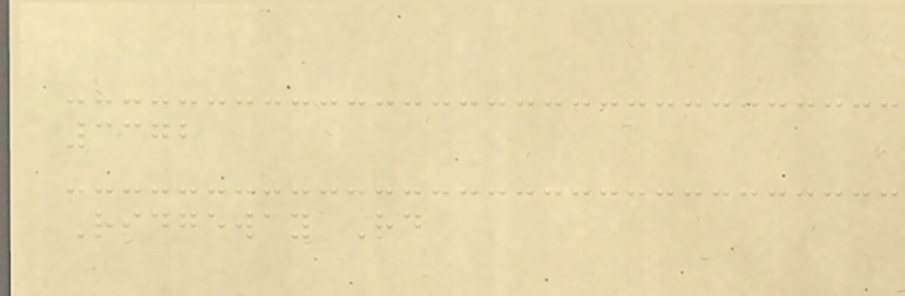3372
Ridgeway Rd
